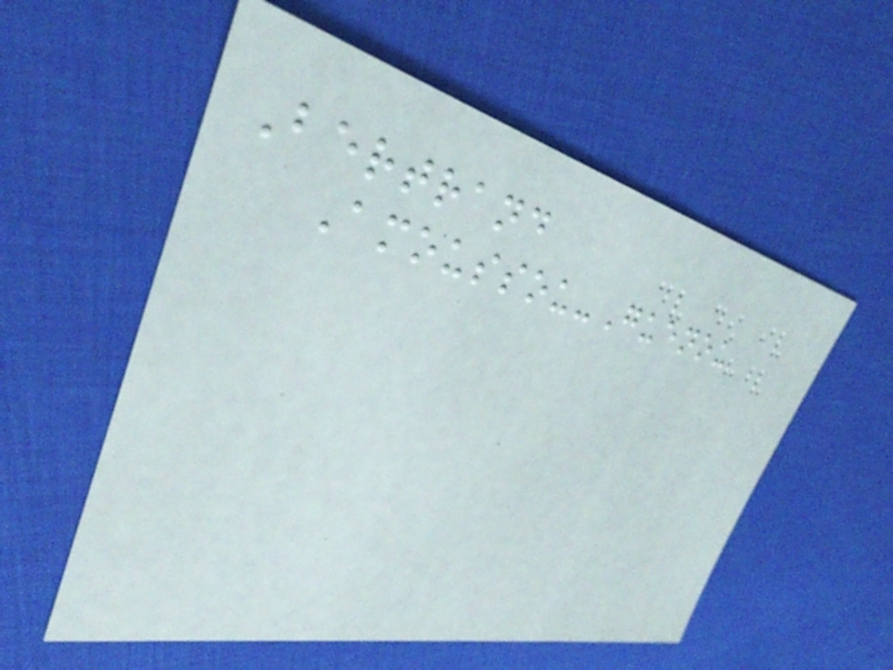Bertrand
Amoussou-Guenou
